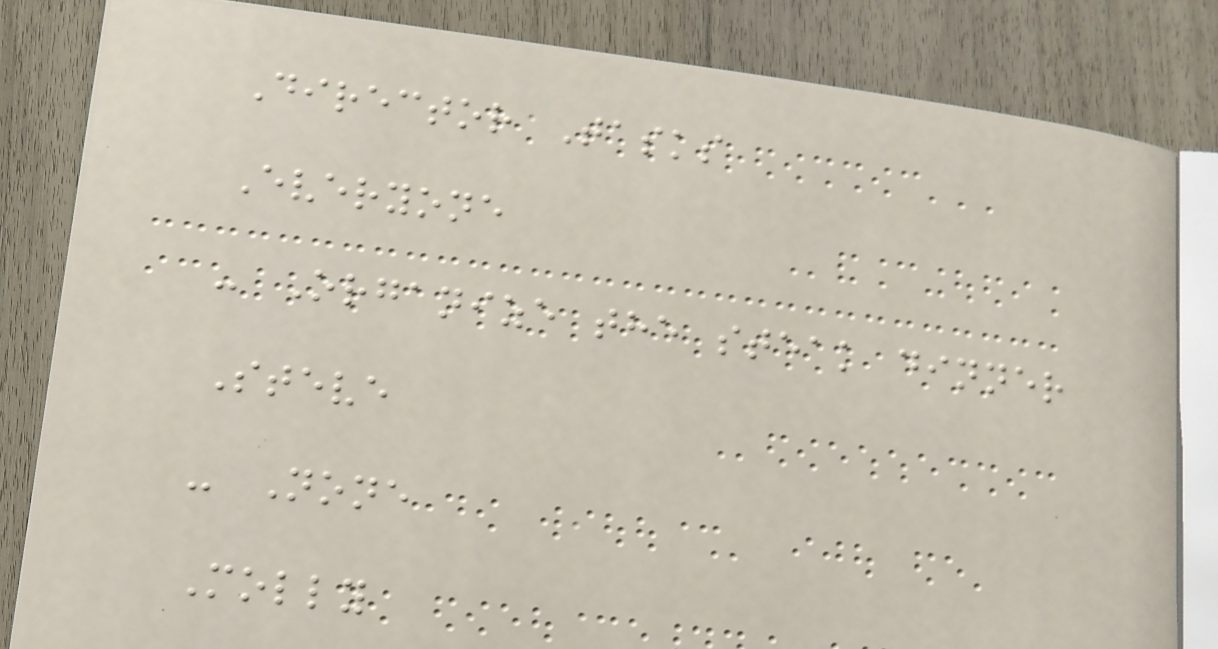Director Tasks
Everyone
- Organize the steak dinner
Steve
- None
Molly
